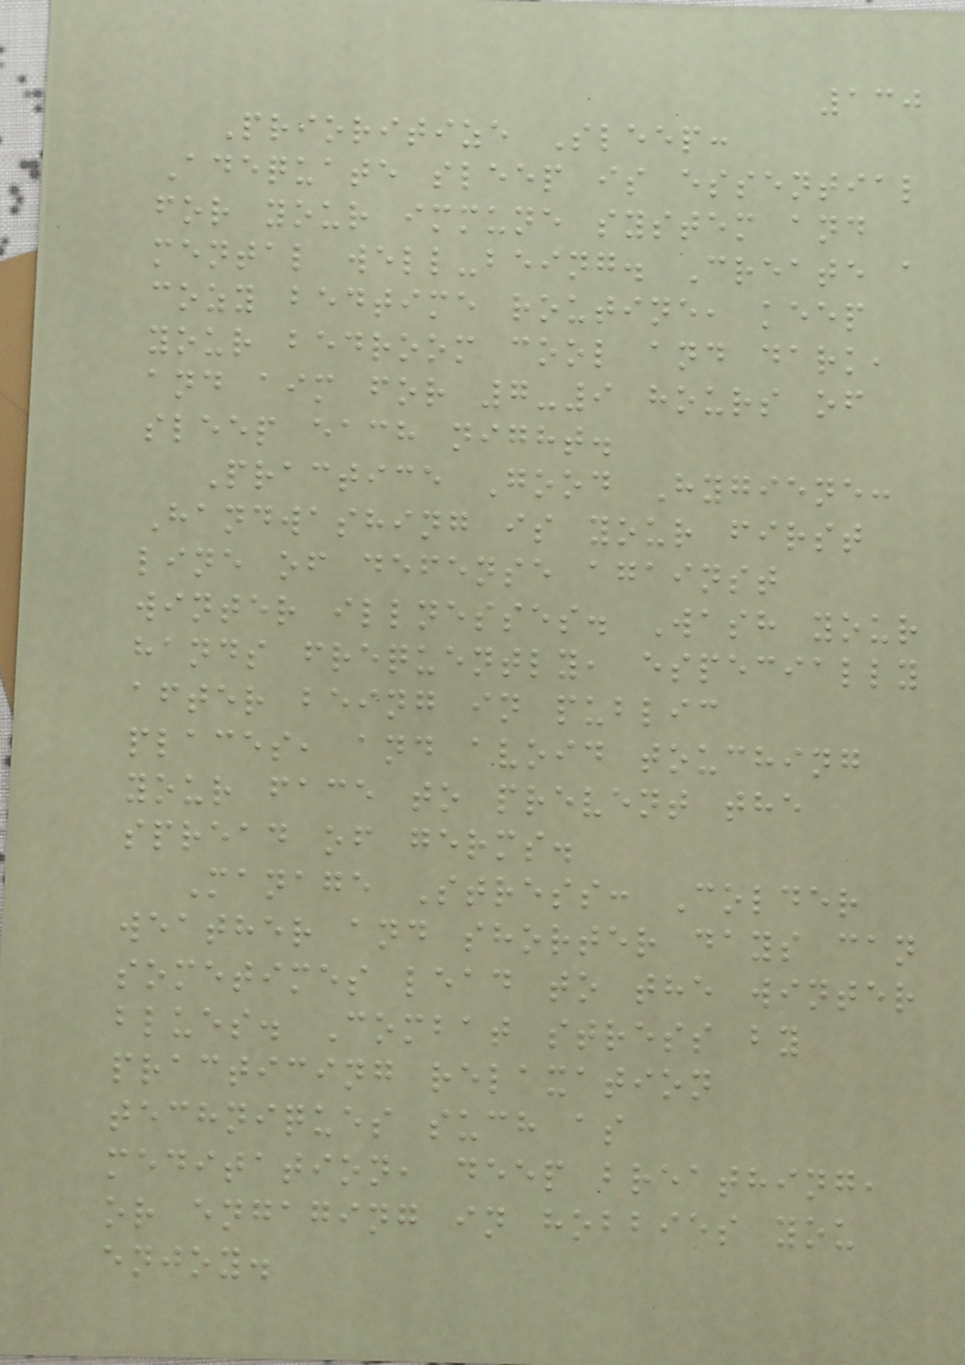130
Prioritize Sleep:
Adequate sleep is essential
for your immune system and
mental well-being. Create a
cozy bedtime routine, keep
your bedroom cool and dark,
and aim for 7-9 hours of
sleep each night.
Practice Good Hygiene:
Handwashing is your first
line of defense against
winter illnesses. Wash your
hands frequently, especially
after being in public
places, and avoid touching
your face to prevent the
spread of germs.
Manage Stress: Colder
weather and shorter days can
sometimes lead to the winter
blues. Combat stress by
practicing relaxation
techniques such as
meditation, deep breathing,
or engaging in hobbies you
enjoy.
